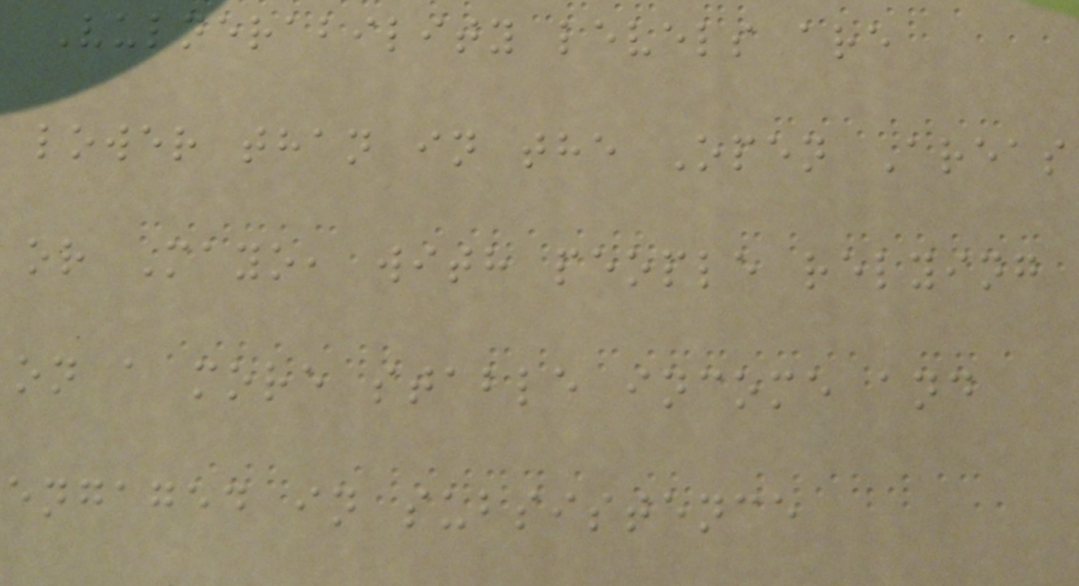Vulnerability levels are
lower than in the Open Areas
or Mayo, with people relying
on a more stable income and
engaged in subsistence
